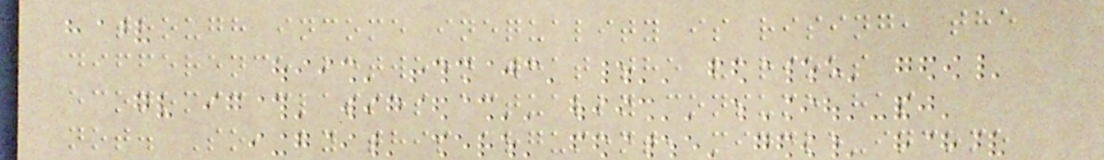though income inequality is rising, the
difference between what the various
economic classes actually consume has
not. So, by this argument, middle-income
